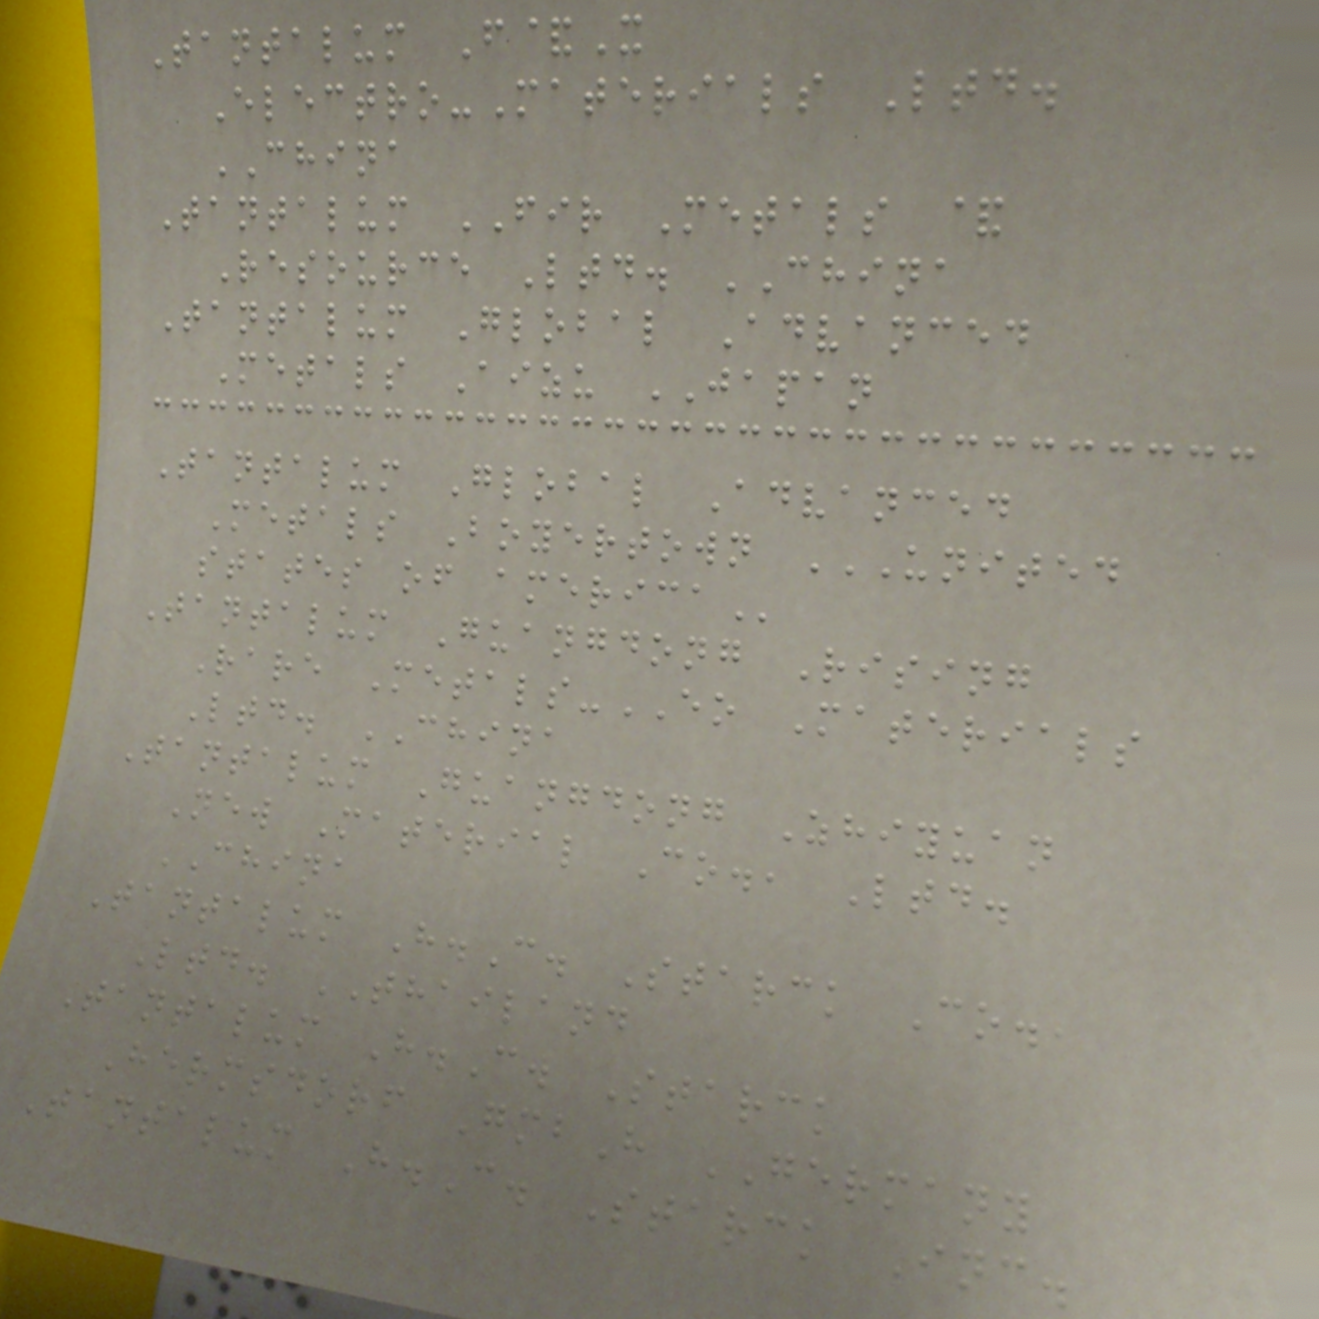Tantalum F&X
Electro-Materials Ltd.
CHINA
Tantalum FIR Metals &
Resource Ltd. CHINA
Tantalum Global Advanced
Metals Aizu JAPAN
Tantalum Global Advanced
Metals Boyertown UNITED
STATES OF AMERICA
Tantalum Guangdong Rising
Rare Metals-EO Materials
Ltd. CHINA
Tantalum Guangdong Zhiyuan
New Material Co., Ltd.
CHINA
Tantalum H.C. Starck Co.,
Ltd. THAILAND
Tantalum H.C. Starck
Hermsdorf GmbH GERMANY
Tantalum H.C. Starck Inc.
